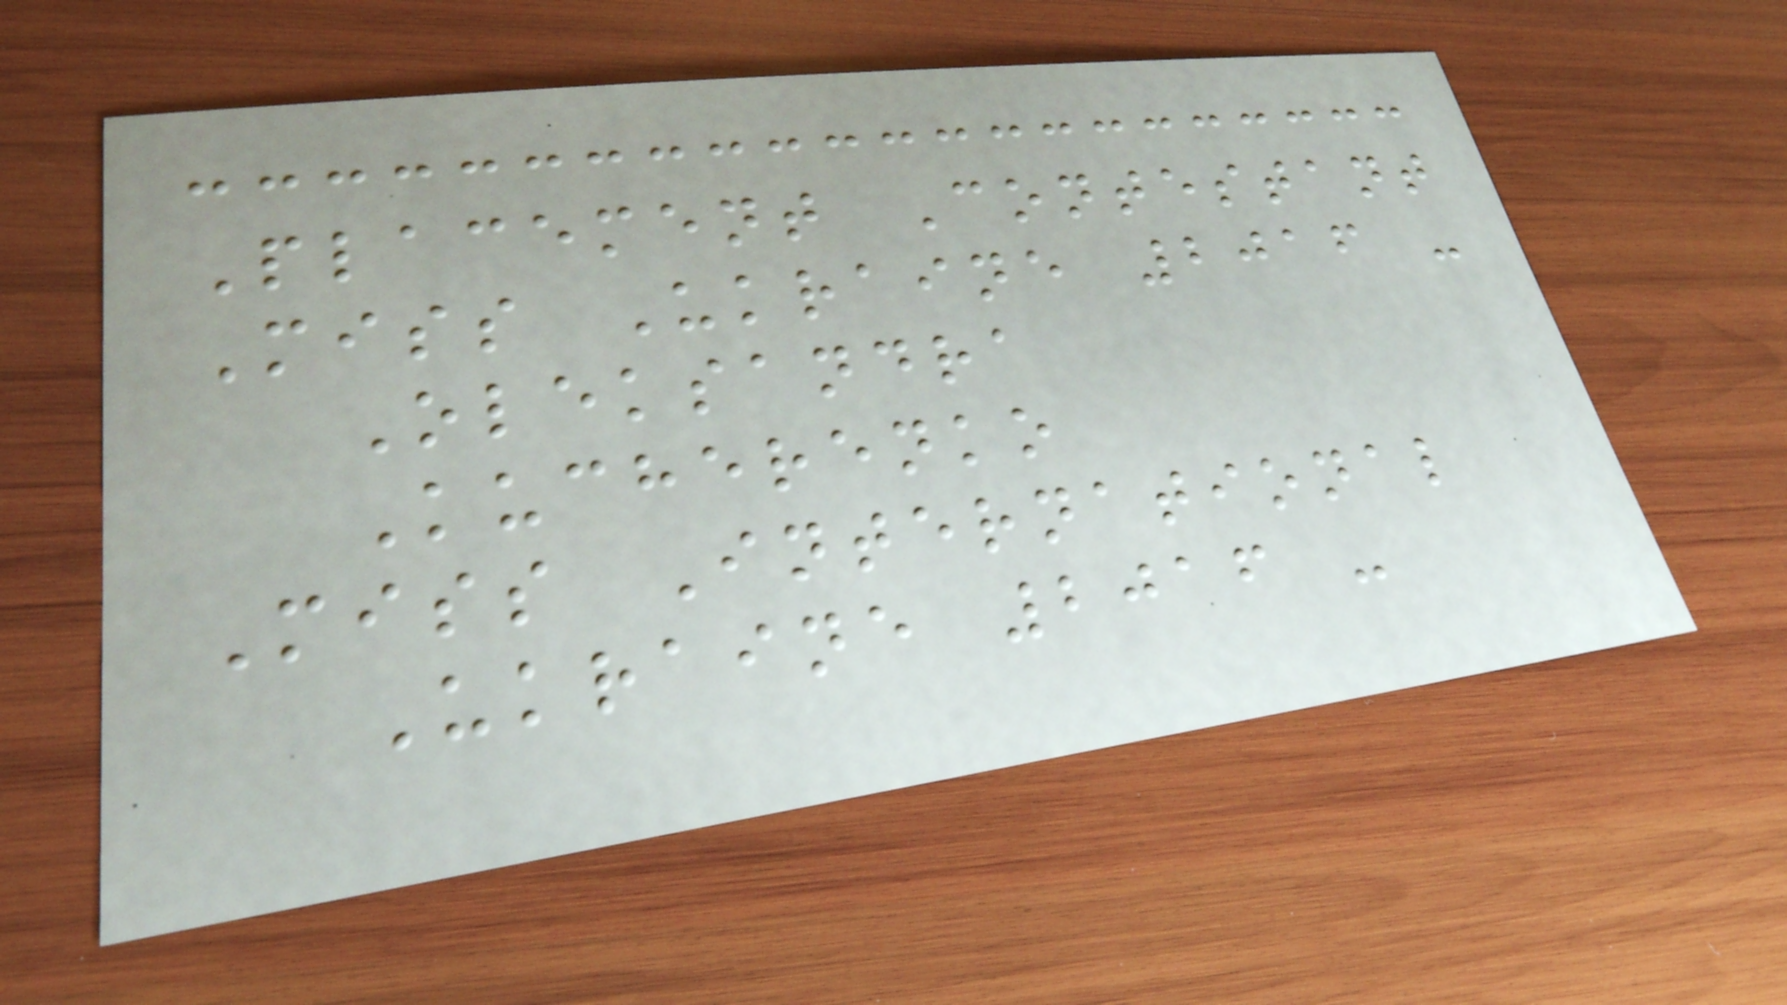Placement Contestant
Miss Ukraine 2016 -
Oleksandra
Kucherenko
Miss International
Ukraine 2016 -
